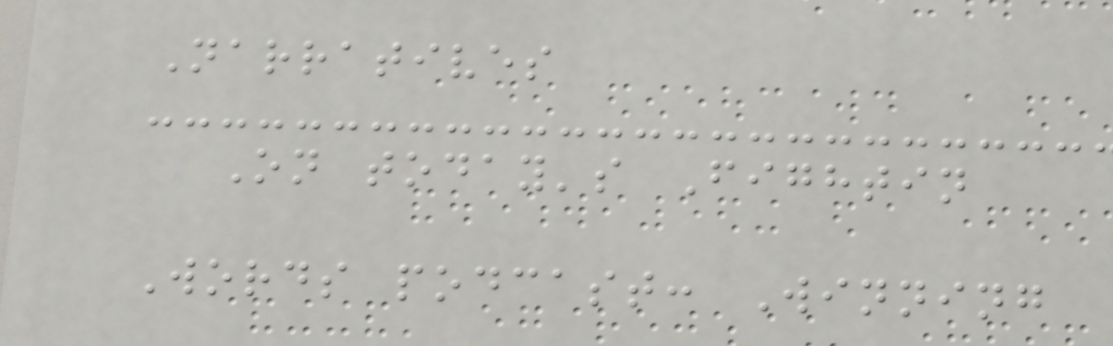Narratives
On today's Fightin
Words podcast: Winning
